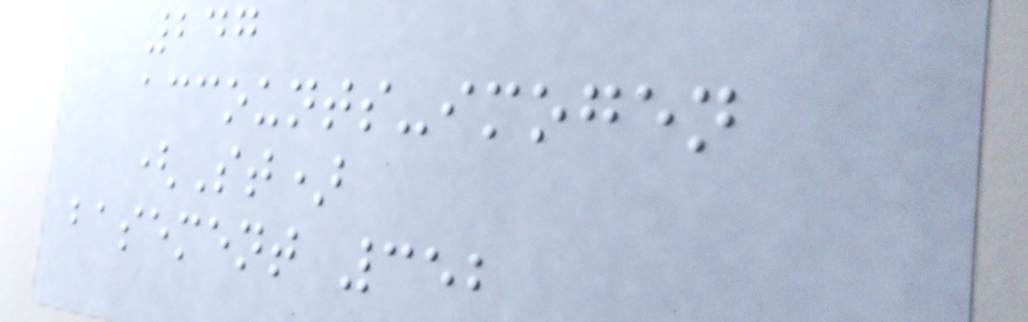247
accounts-imogen
(St)
basement 352
